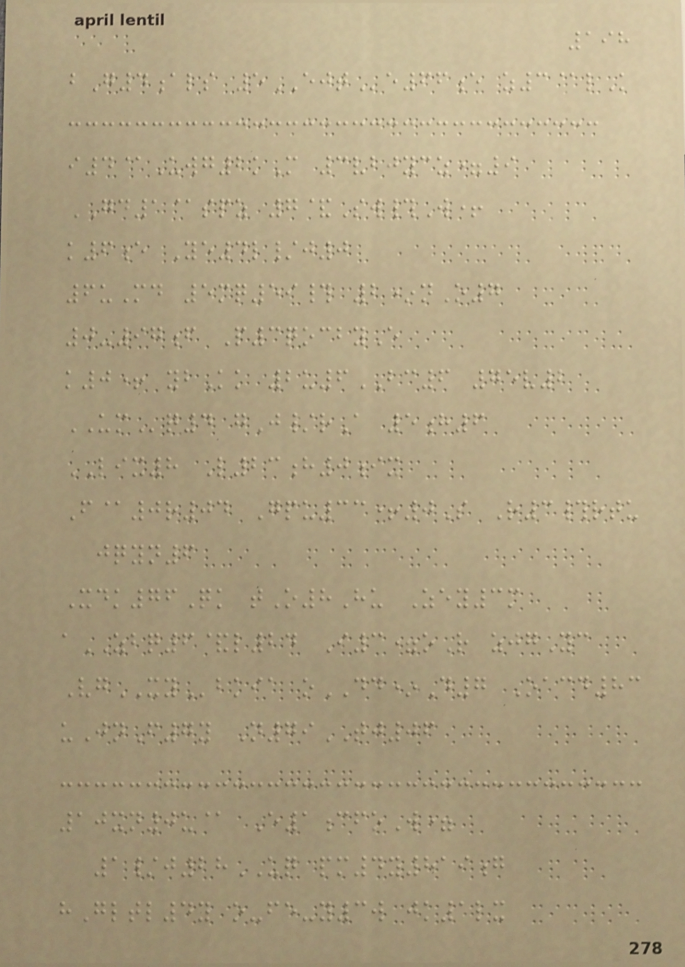198
bG4als 5EJTe66e z3@lK
i4@Uwg2kM 3vbjycz=9
GD1@spz 7&Sw#W+
k6e Ye4l/j0
6uMd 5mq59# 2*nO7
0-97f P3qocbyE
k0+ ybKk 2u6BC6 75v2
UMq4 gJ/rA 5h6
LIX8 L23h0ix
F@0r04 Gpu33+0S R3#rtu
jqyn6
Xdk76Qk tO8Hu Zey3m
aZBQ6&l24 I3=oR zjgYc
VgXYbkia oDD*D7 Oacd83
uJnF7y N79TJ06
10xn0u@ E1cfoW=
1/j28UQ pm4y819g
hGltl4y o-fe-y3w jk1lx
